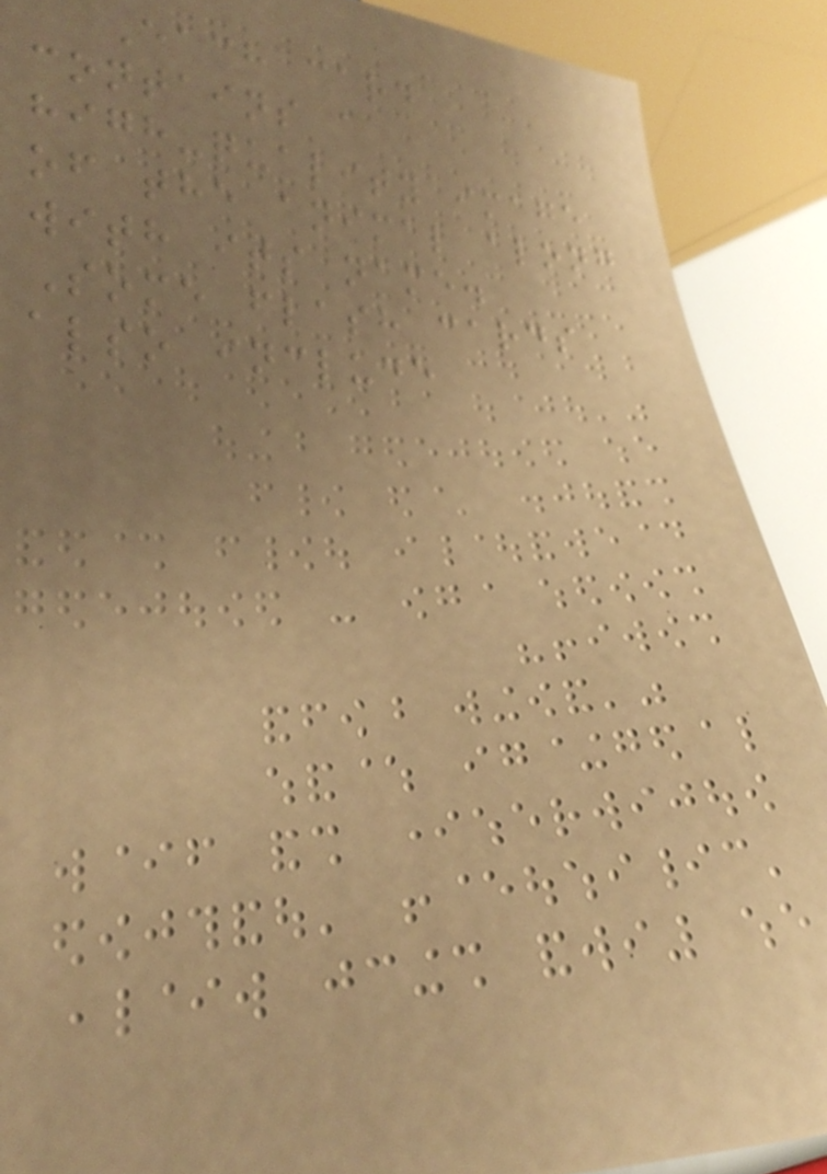Each card
contains a
high-quality image
of the animal along
with its name.
Some flash cards
also include
